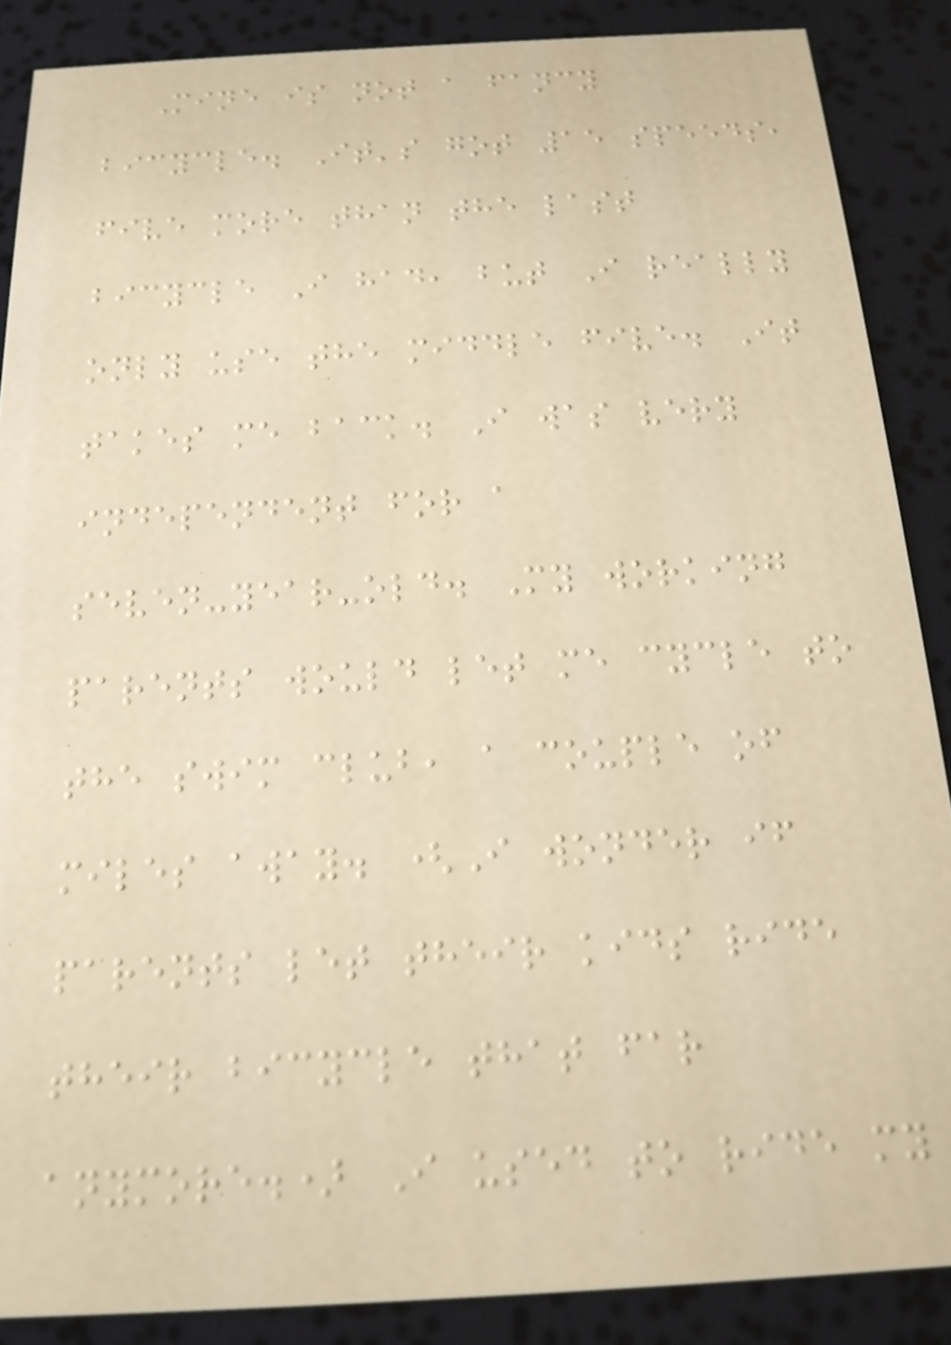Mine is not a fancy
bicycle. It's got 15 speeds,
five more than the last
bicycle I had, but I really
only use the middle five. It
takes me back. I was very
independent for a
seven-year-old. My working
parents would let me cycle to
the swim club, a couple of
miles away. (I wonder if
parents let their kids ride
their bicycle that far
anymore.) I used to ride my
